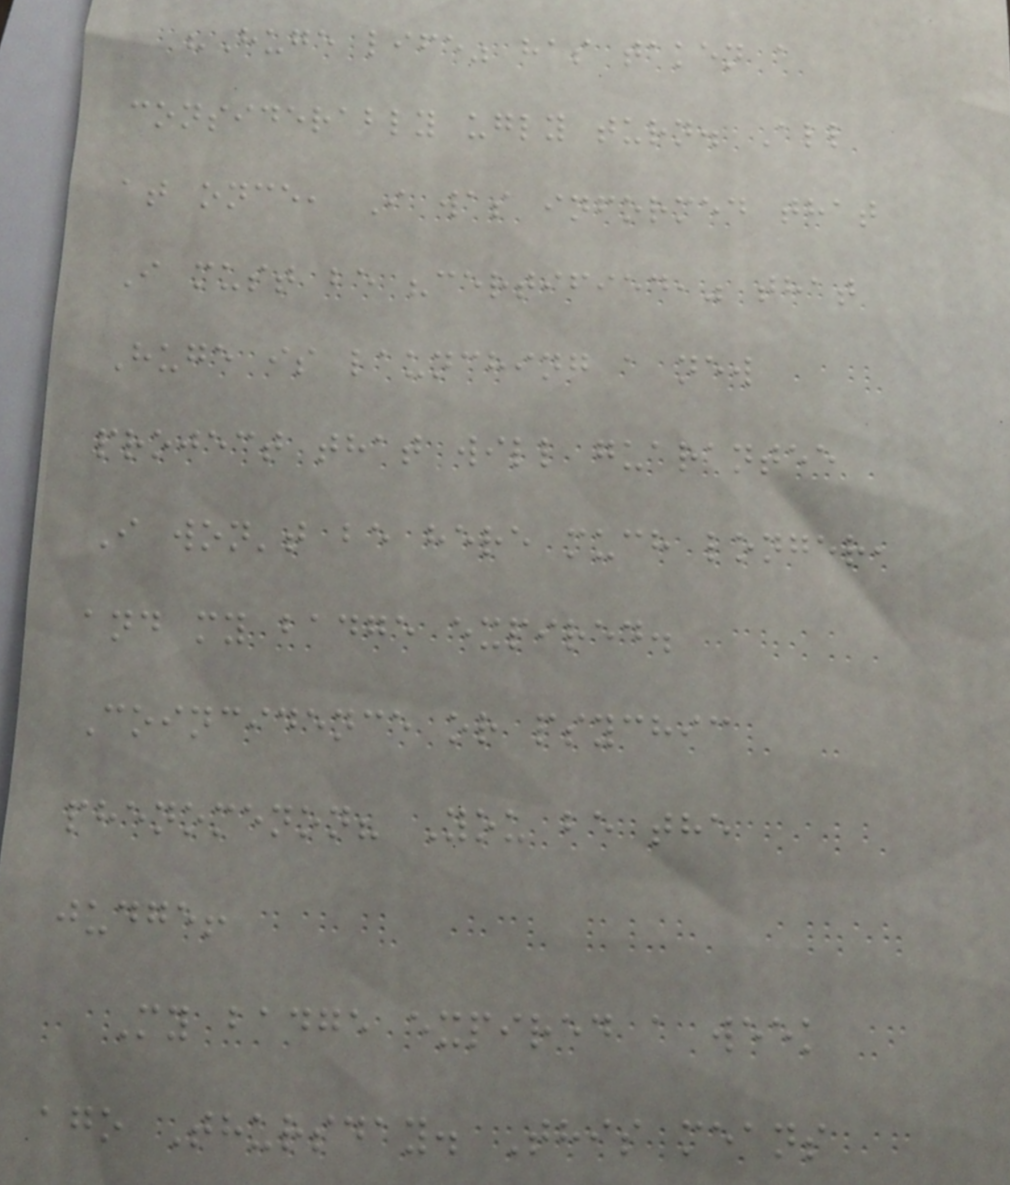"Huge life" has taken a
considerably ugly turn. All
at once, I was informed that
I must be "certified," that
Huge is launching a new
project that will guarantee
I won't be here much longer,
and my badge expired.
Coincidence or psychic
phenomenon? You be the
judge!
My badge expired a week
ago Thursday. This means
